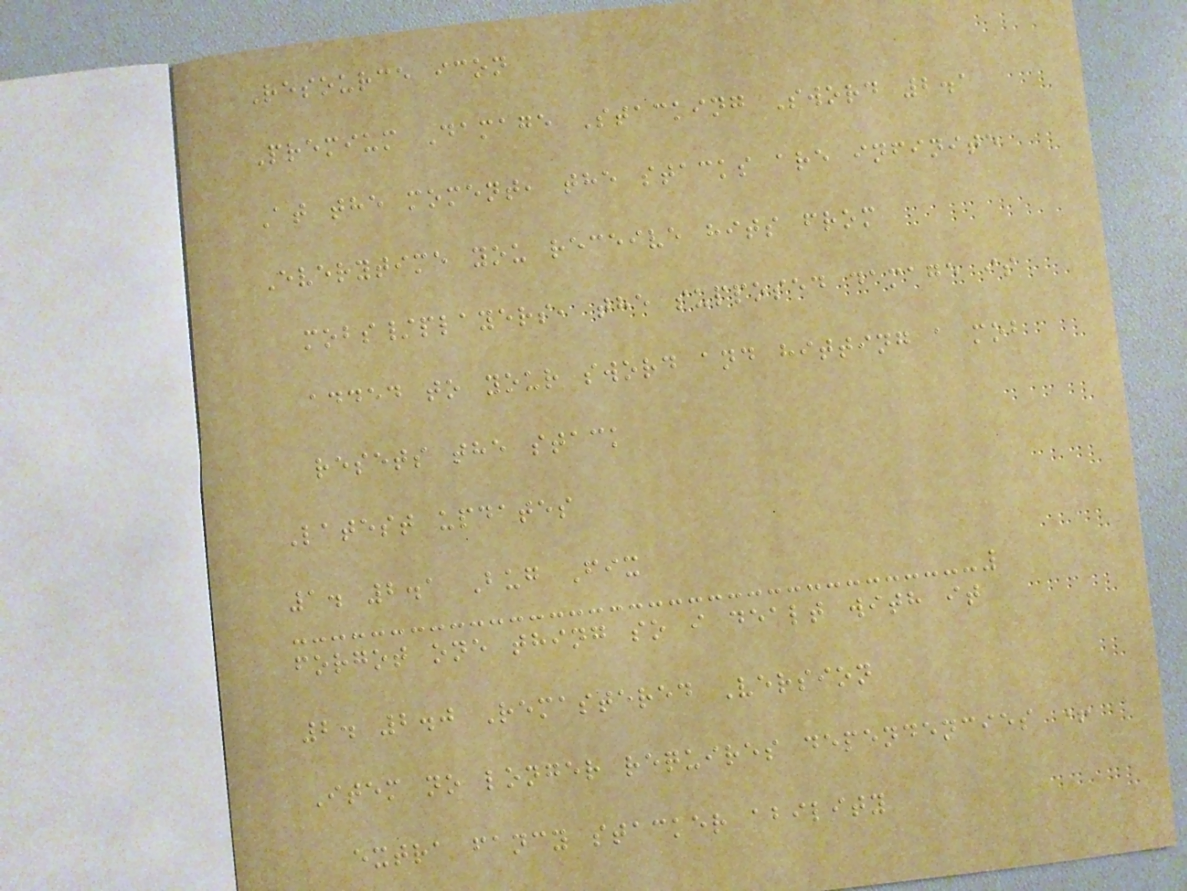Resource icon
Premium Damage Stacking Sword 2.1
At the moment, the stacks are infinite
Everytime you receive hits from
mobs/players, the supposed damage is
added to your sword and hitting a mob
resets the stack
Latest updates
1. 2.1 Bug Fix
forgot one thing so i dealt with it
2. 2.0 Remastered Version
Item no longer requires dependencies +
extra fancy stacker ability
